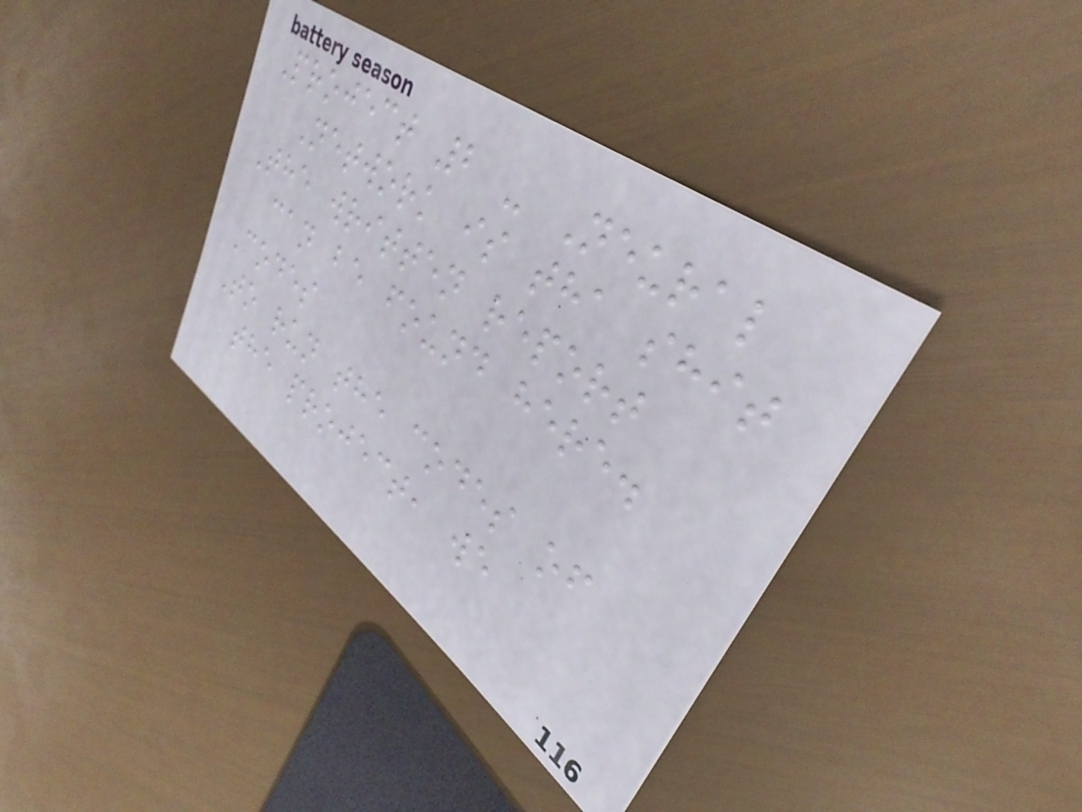Project 2 - Neural
Network is tha shit
The written report
can be found here.
Codes
To run the codes of
the project, we
